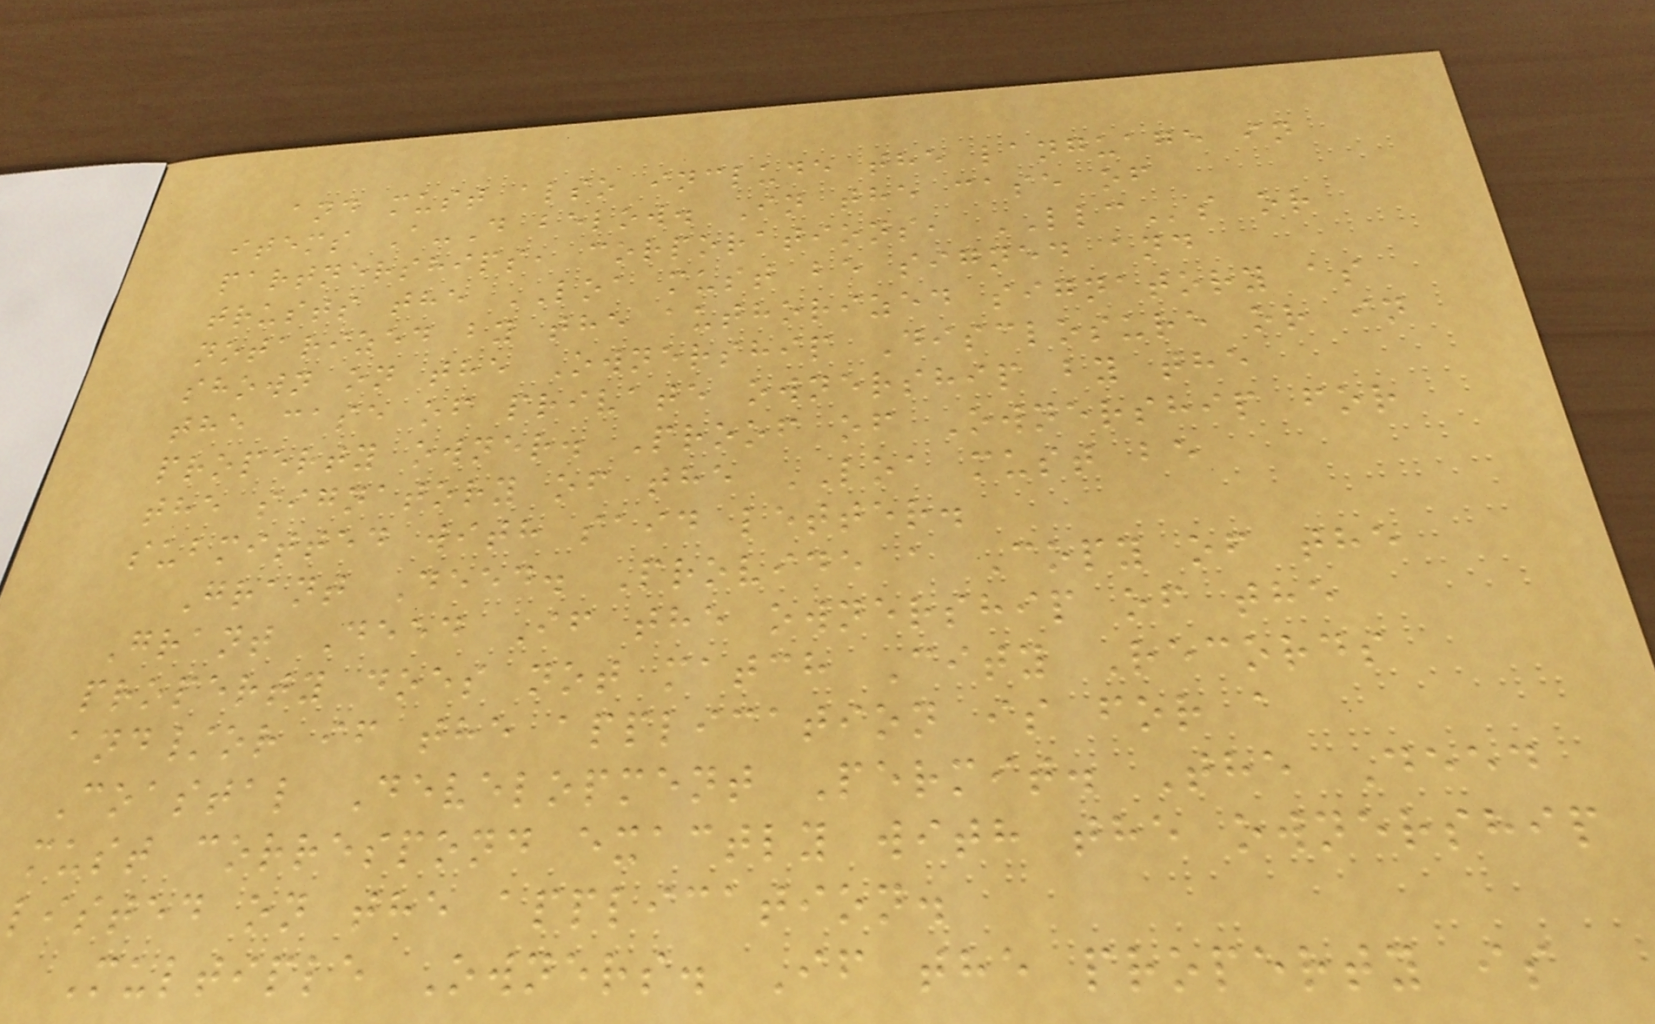and must also include the language in
items A-D below. In the case of
partnerships, corporations, LLCs or
trusts the LOA must be signed and
notarized by the authorized signatory as
shown on the Ownership Disclosure or in
the case of private ownership by the
property owner. Proof of Ownership for
the signatory of the LOA must be
submitted with said letter.
Grant Deed. Provide a Copy of the
Grant Deed If the ownership of the
property does not match City Records
and/or if the application is for a
Coastal Development Permit. The Deed
must correspond exactly with the ownership
listed on the application.
Multiple Owners. If the property is
